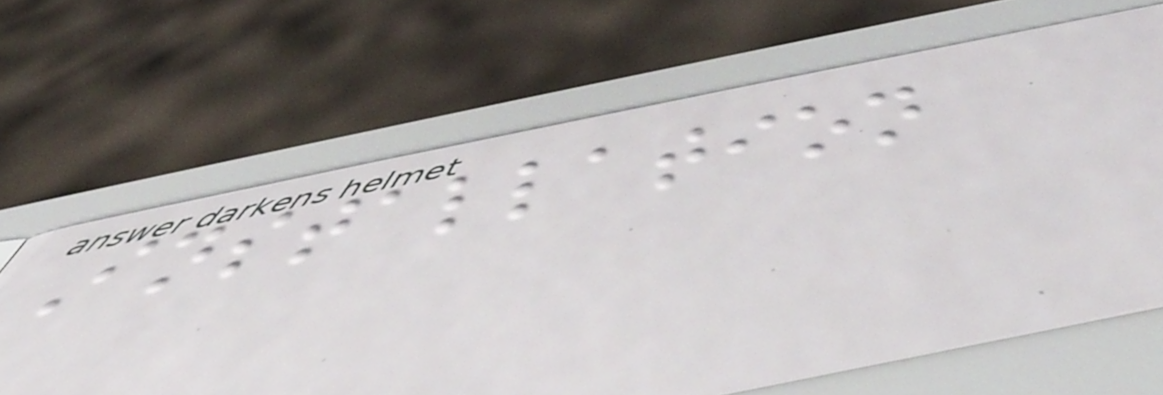Installation
